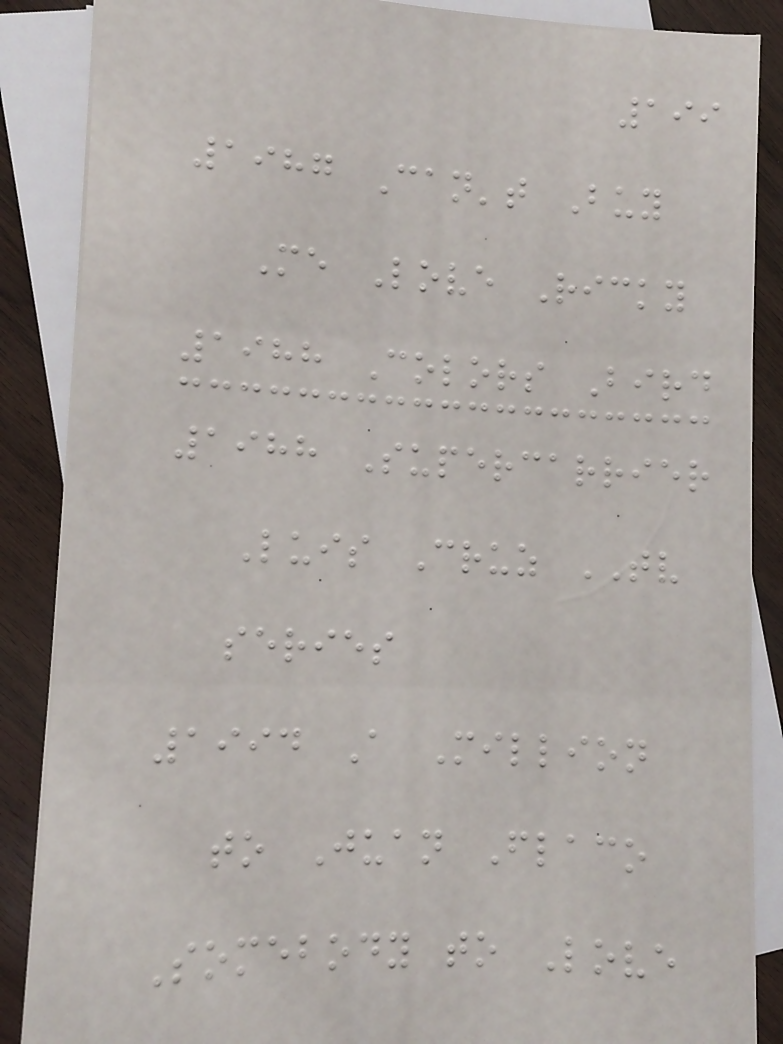199
1987 Can't Buy
Me Love Ricky
1988 Colors Bird
1988 Supercarrier
Luis Cruz TV
series
1994 A Million
to Juan Flaco
Somebody to Love
